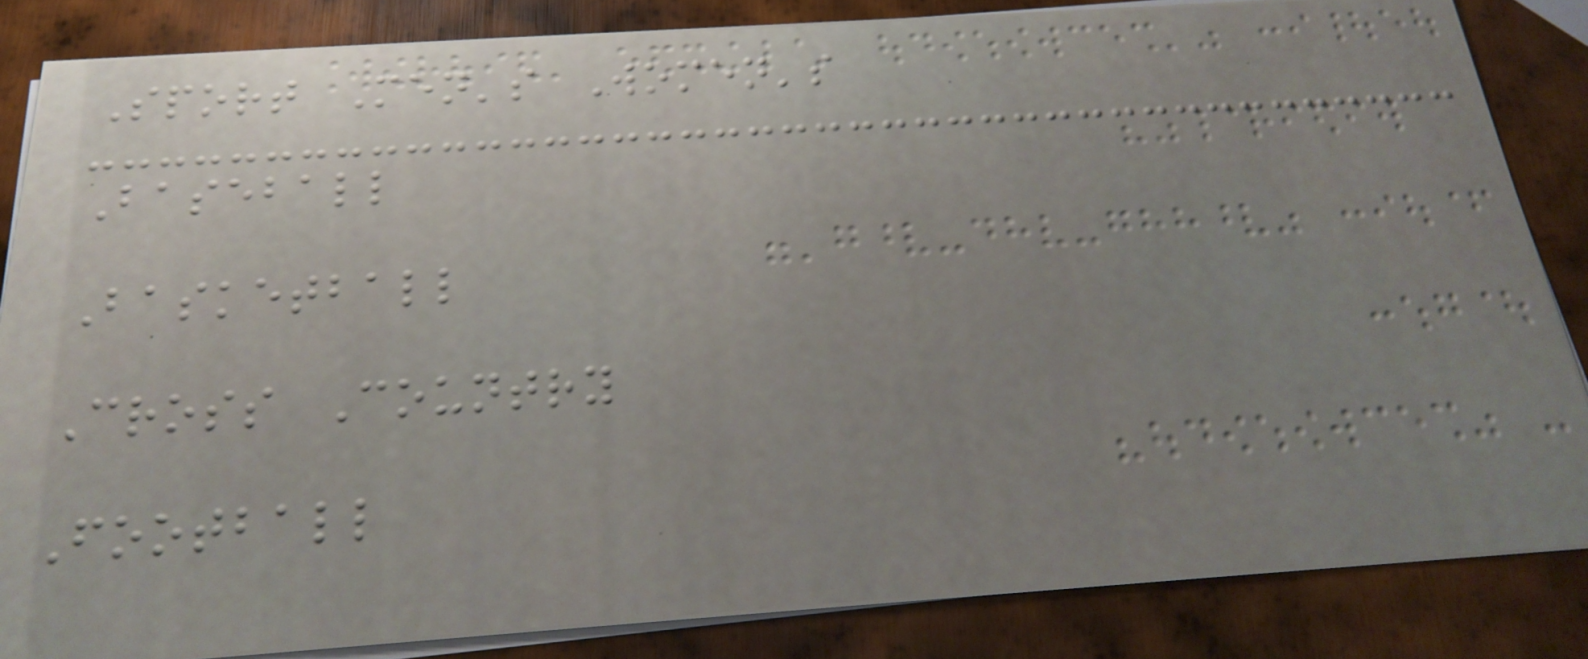Sport Men's Women's
Baseball
Basketball
Cross Country
Football
